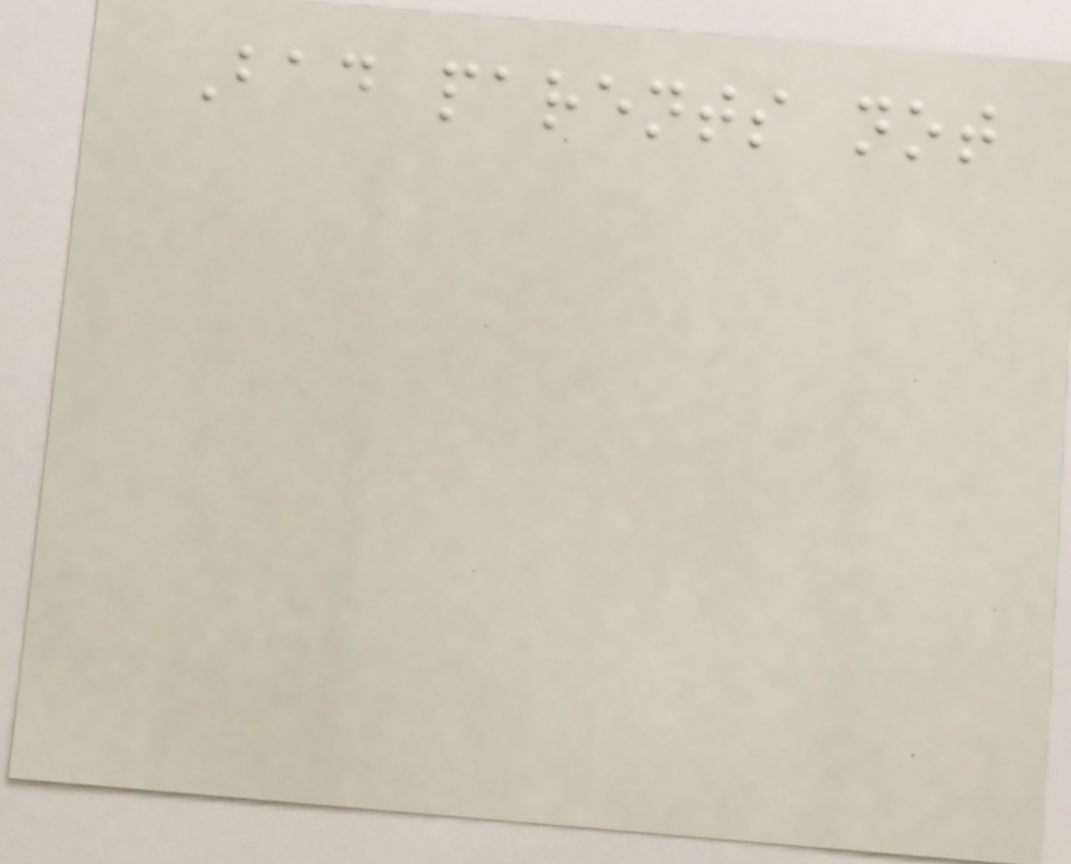Bad parents not
